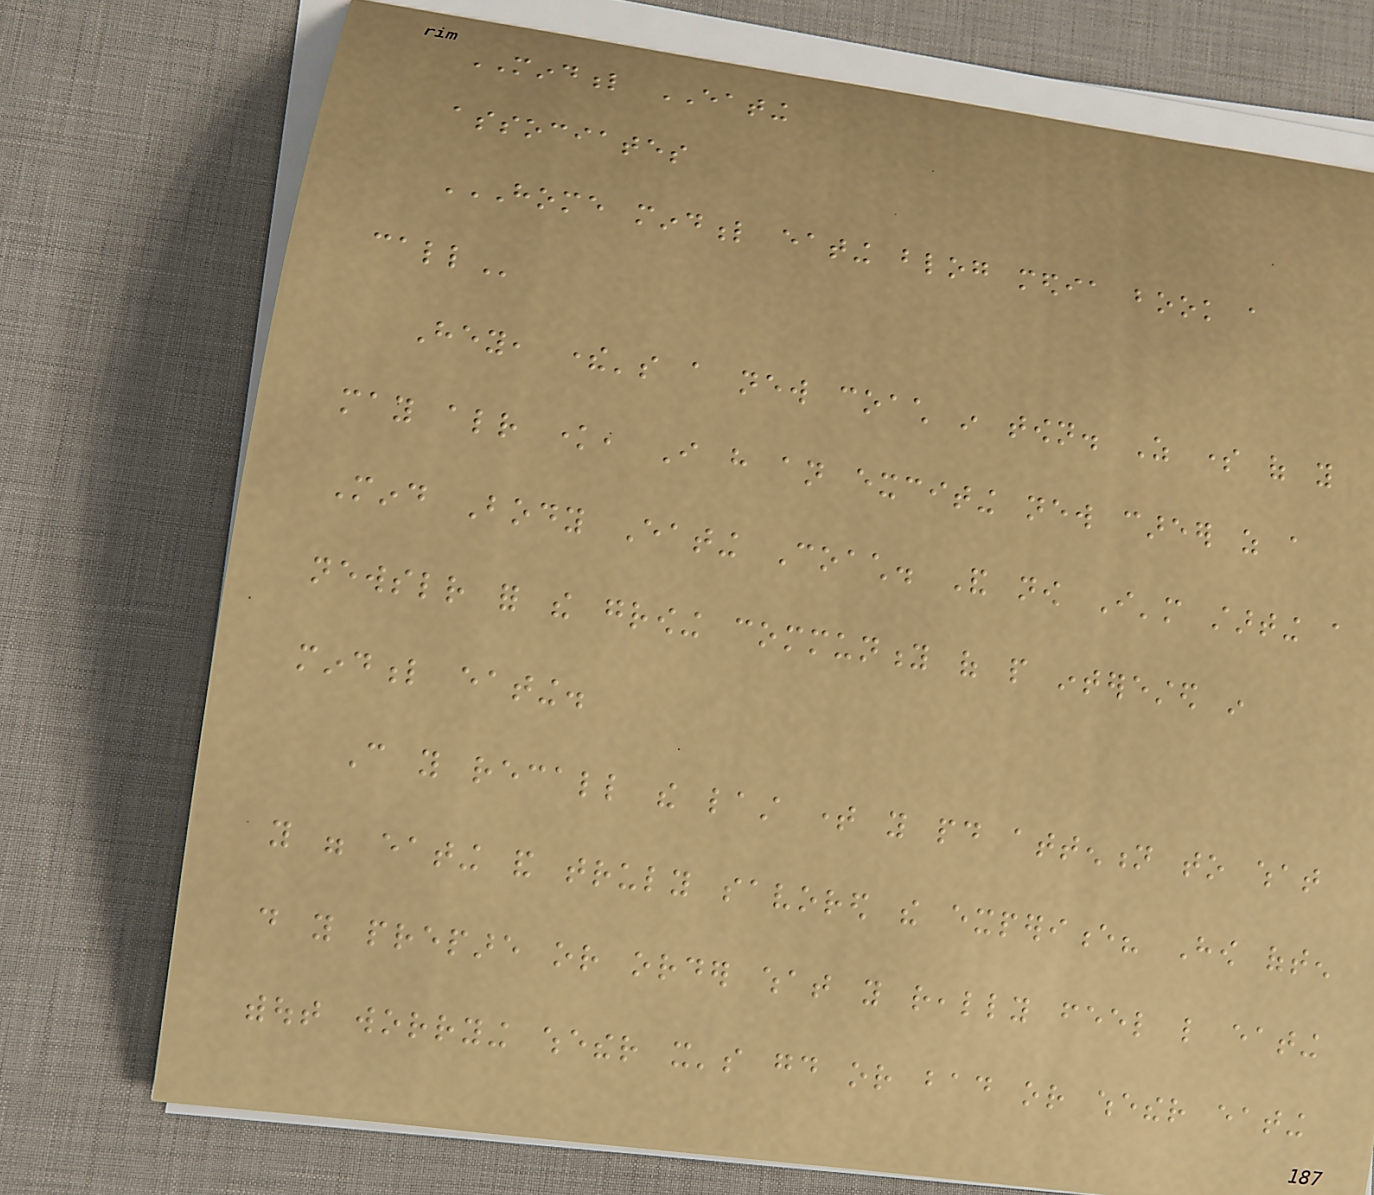MINDFUL EATING
associates
HOME MINDFUL EATING BLOG MEDIA BOOK A
CALL
Hey, there's a new coach in town. As some of you
may already know, I have an exciting new career as a
Mind Body Eating Coach. And now I'm starting a
newsletter for the growing community of people interested in
mindful eating.
Can you recall the last time you paid attention to what
you were eating and truly savored the experience? How often
do you prepare or order what you really feel like eating
without worrying whether it's good or bad or whether eating
